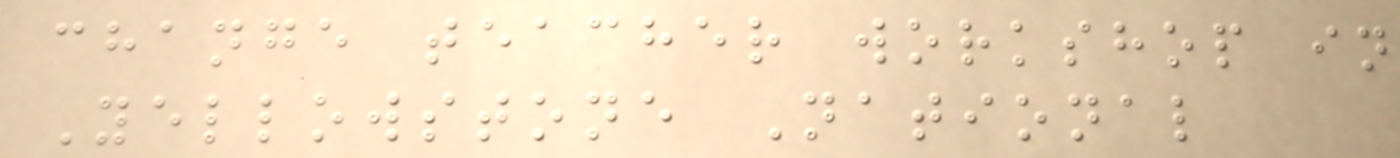change teacher workshop in
Yellowstone National
